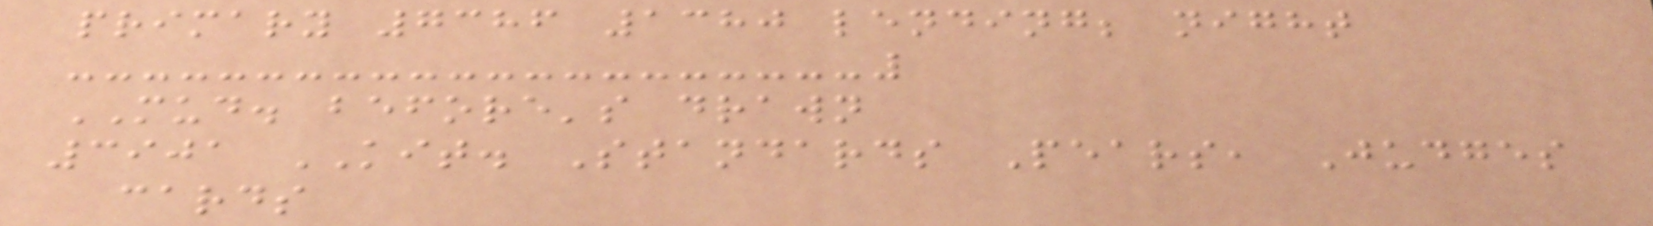primary 7386 1380 lending; night
MUD. before's drawn
3901 KIT. Standards Pears, Judges
cards
